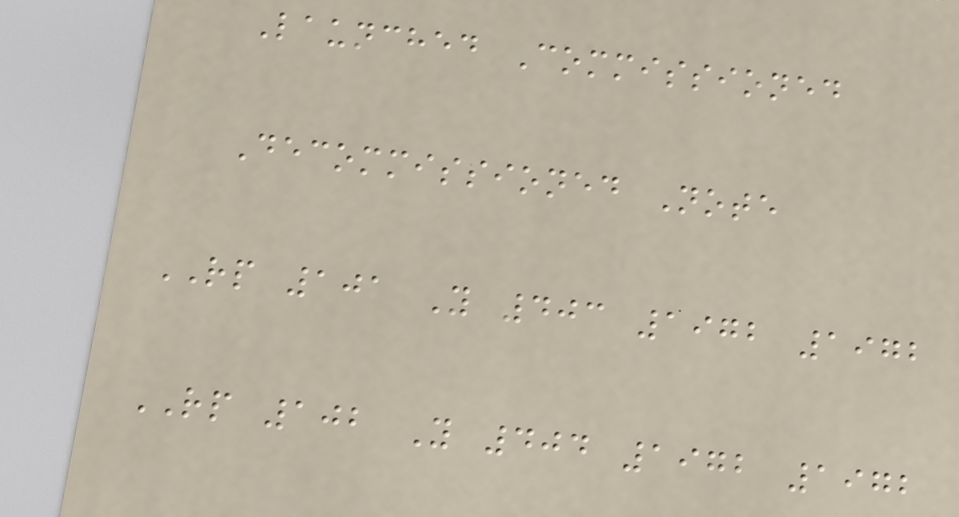Launched Commissioned
Decommissioned Note
RP 101 Y 403 1972 1972
RP 102 Y 404 1972 1972
